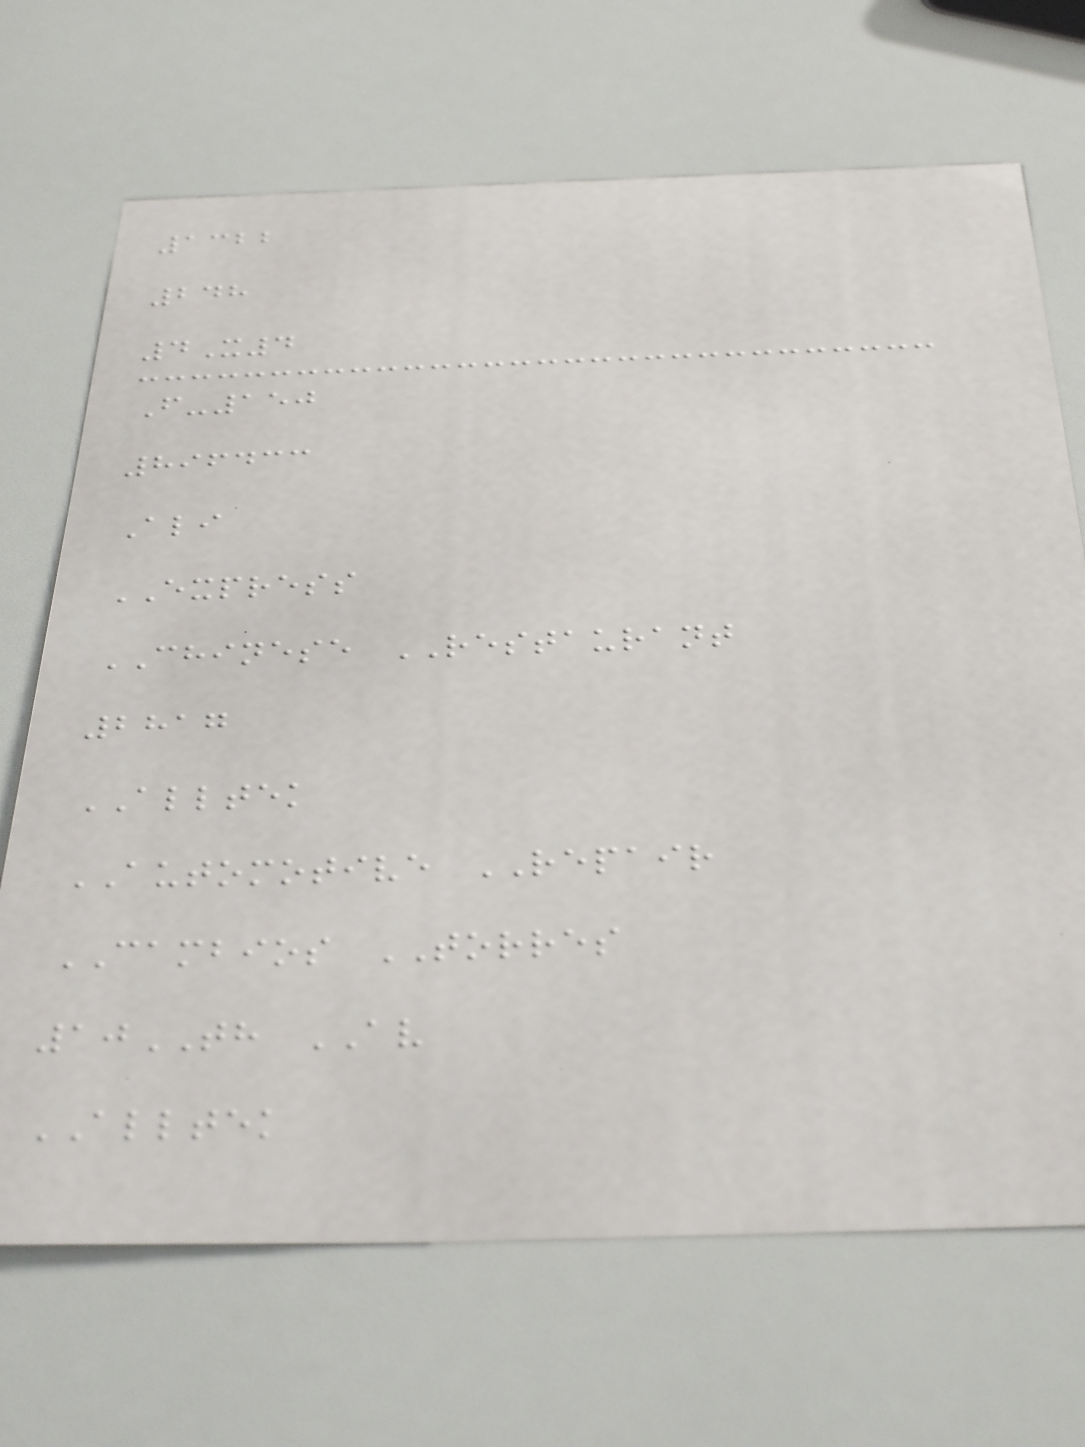1322
248
4X4
F-150
896433
Ali
EXPRESS
CHINESE RESTAURANT
2817
ALLTEK
AUTOMOTIVE REPAIR
CAMBIOS TORRES
10TH AV
ALLTEK
